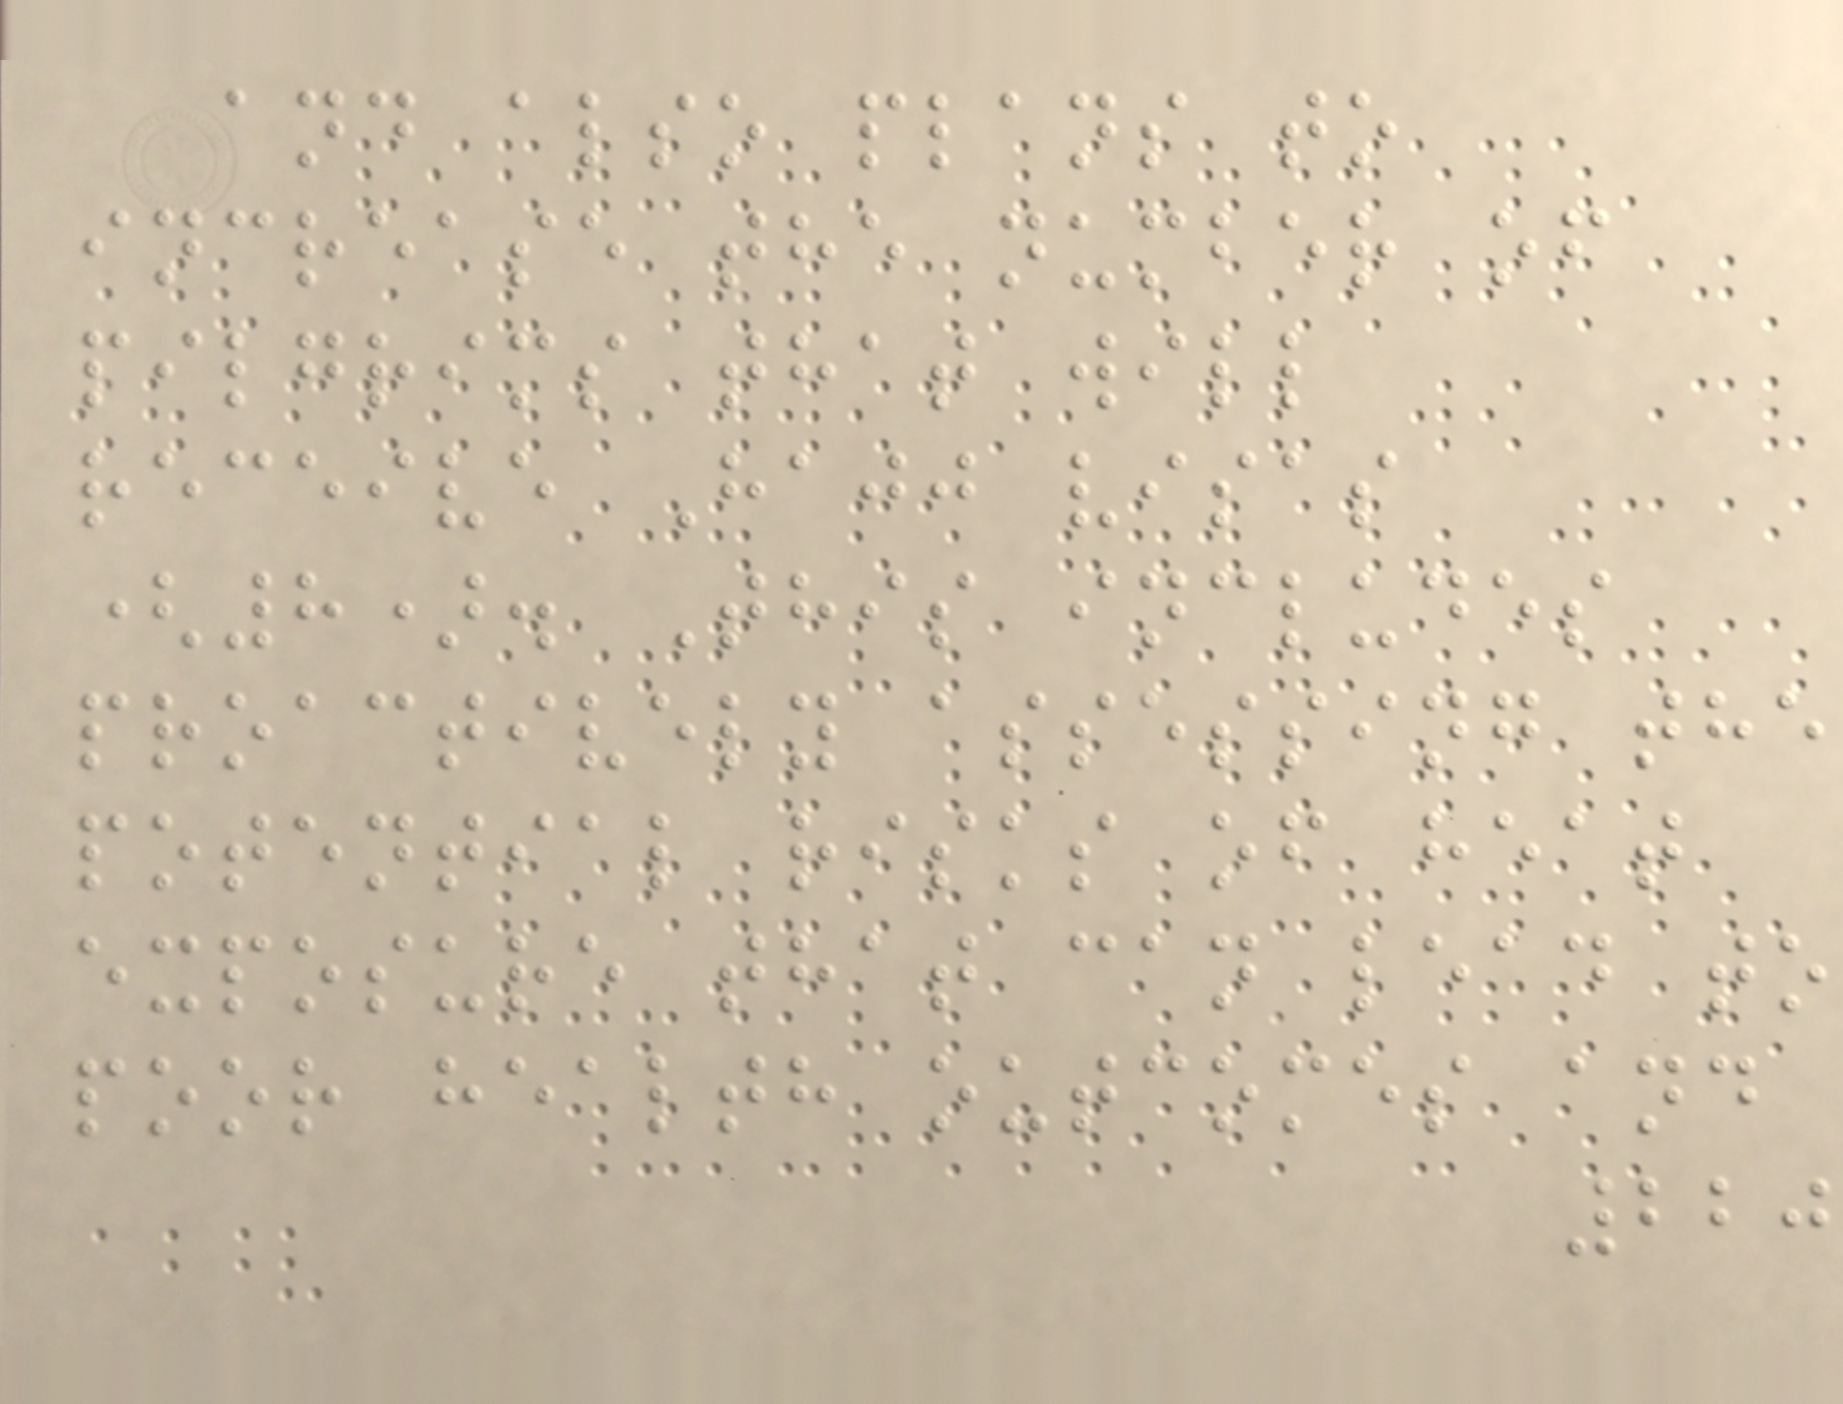and also plans to
increase the number of
pilgrims that will
receive Hajj visas
(8). This includes
proactively assessing the
potential risks of heat
exposure that can lead to
poor health outcomes and
220
